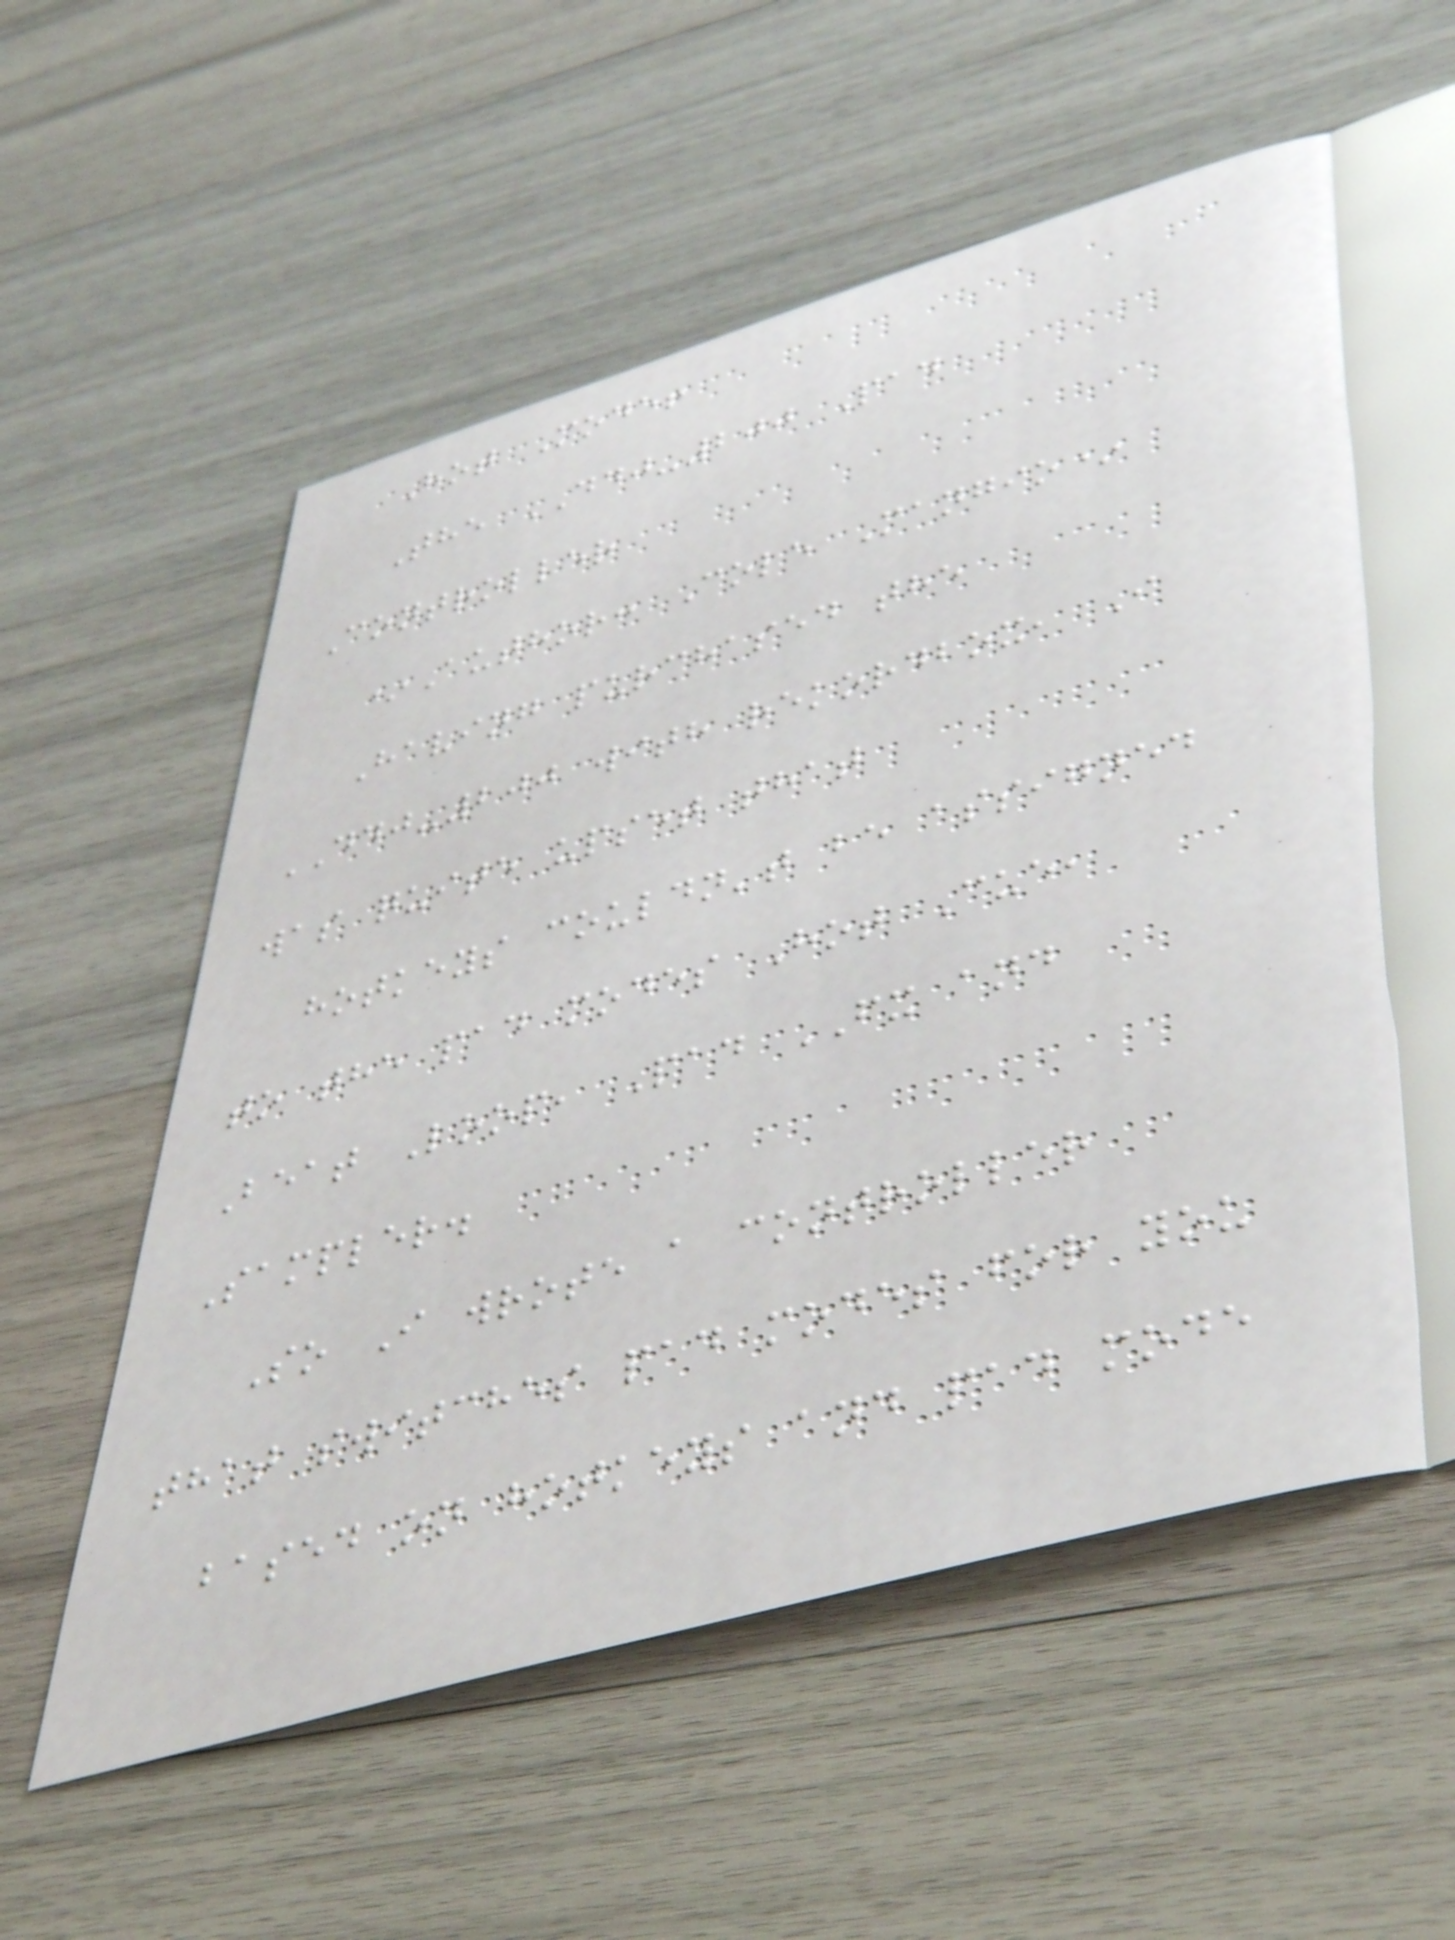Hot Mode!
The DDJ-200 Pad
Controller
*Author: Cole Mangio*
Having purchased the
DDJ-200 with rekordbox, I
was quite upset that
hotkeys couldn't be assigned
to the pad modes Hot Cue,
Beat Loop, Pad FX and
Sampler.
So I wrote a controller
that switches pad modes for you
based on hotkeys and pad mode
